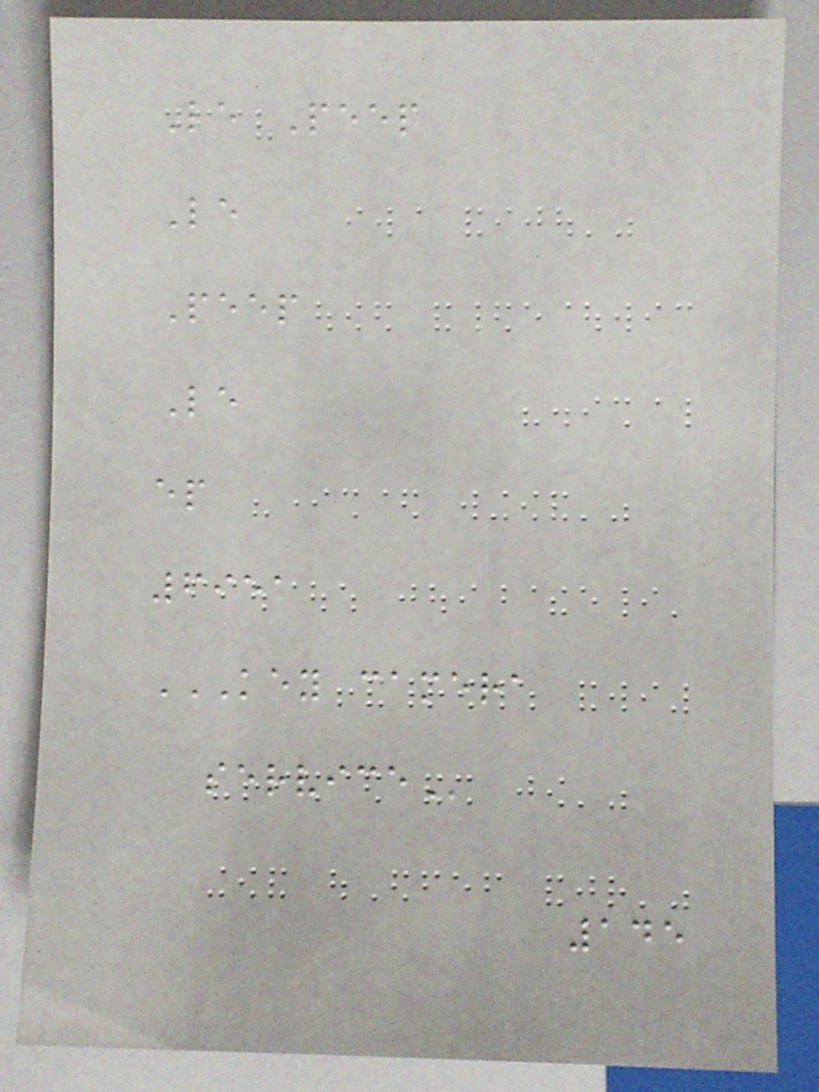Le Peep
Le
Peep
Le
ep
6951
KEY CAMERA
SERVICE
145
